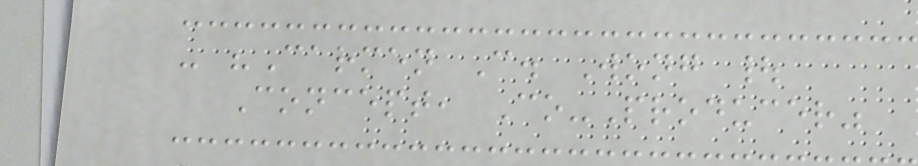- "Carmen C. Wong |
Concept, Co-Producer"
